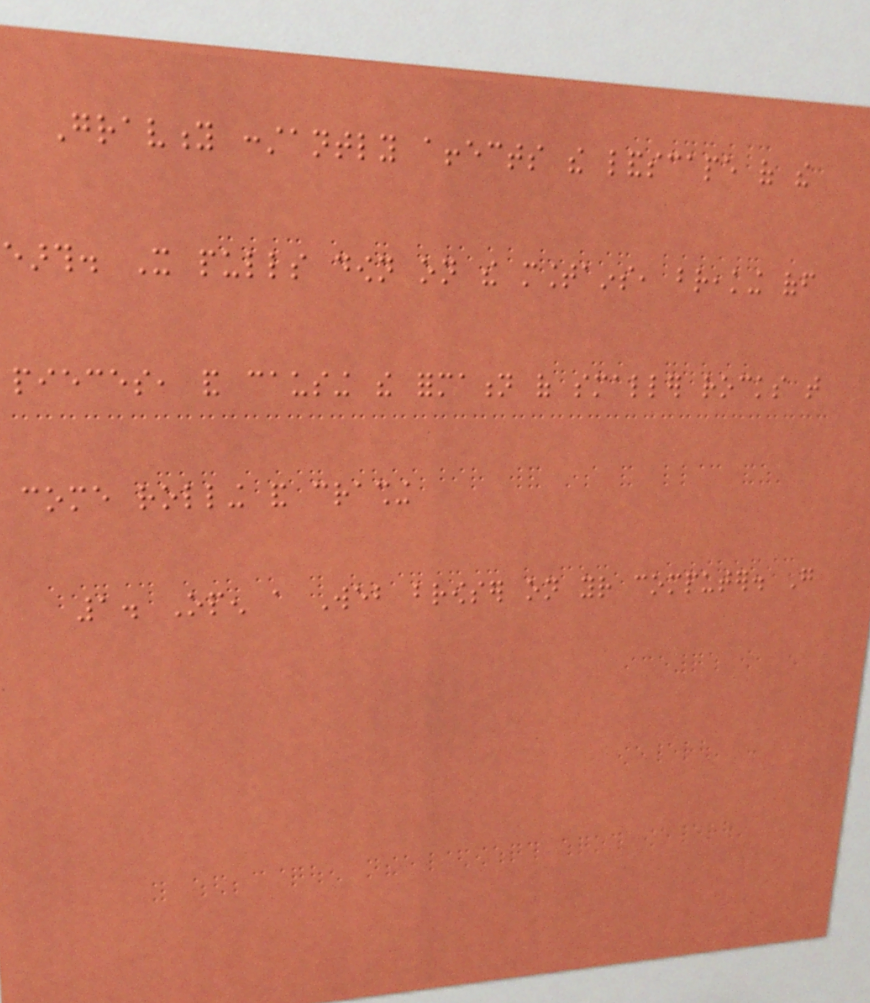Gravity constantly affects the landscape of the
earth. It pulls down on the mountains, breaking off
pieces, and causing the formation of smaller rocks that
come rolling and crashing
1. Open a Web browser on your computer. Go
